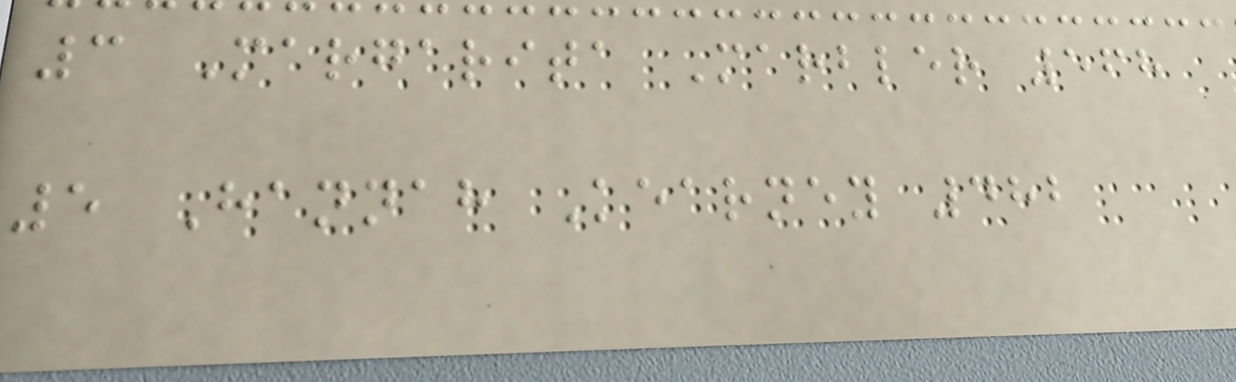3 Margarita Marbler 568
5 Hannah Kearney 482
